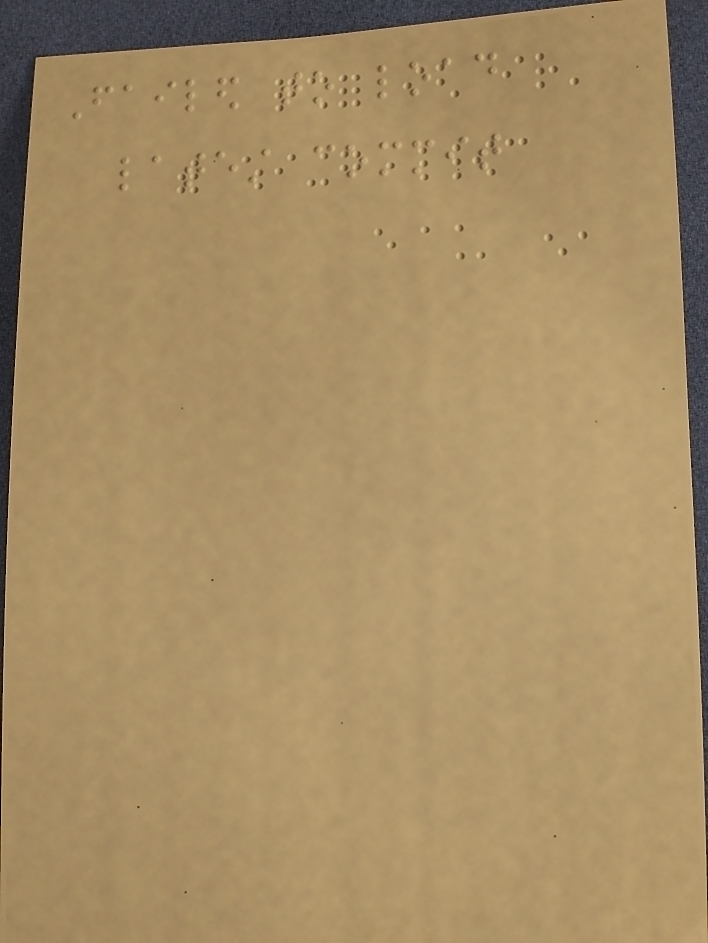Failed to load
latest commit
